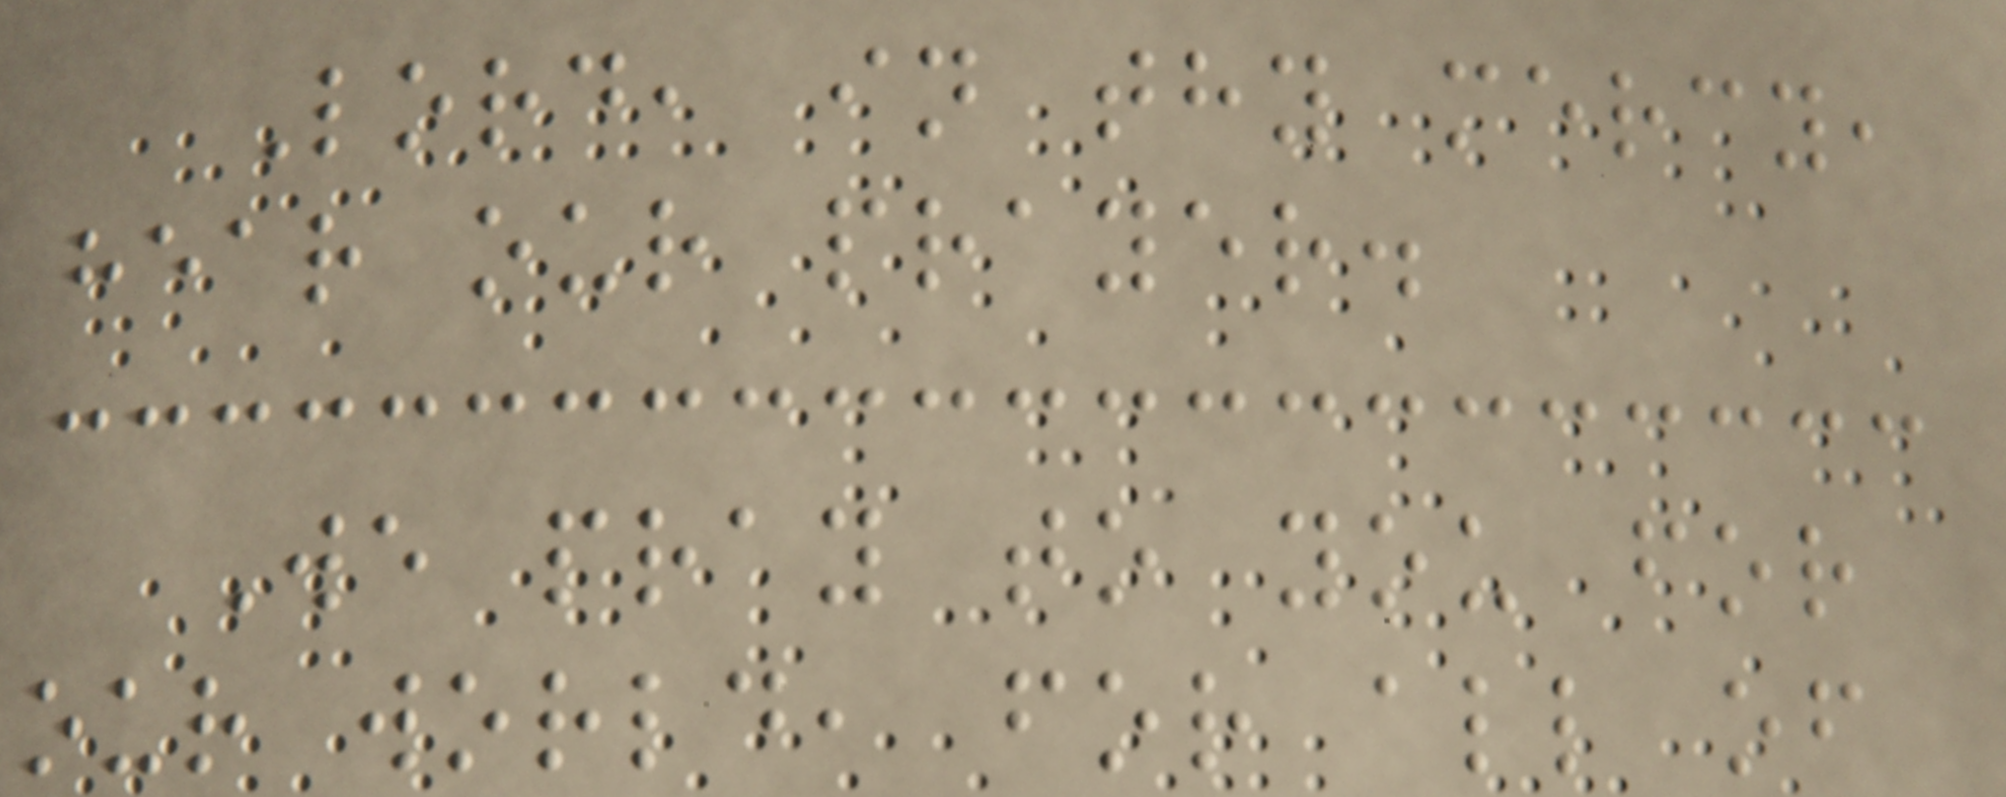Lord, in thy mercy,
hear our prayer.
We pray to you for
our world, for all of
